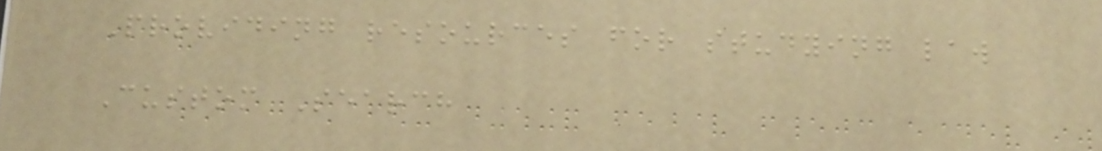Providing resources for studying law
Custom Search
